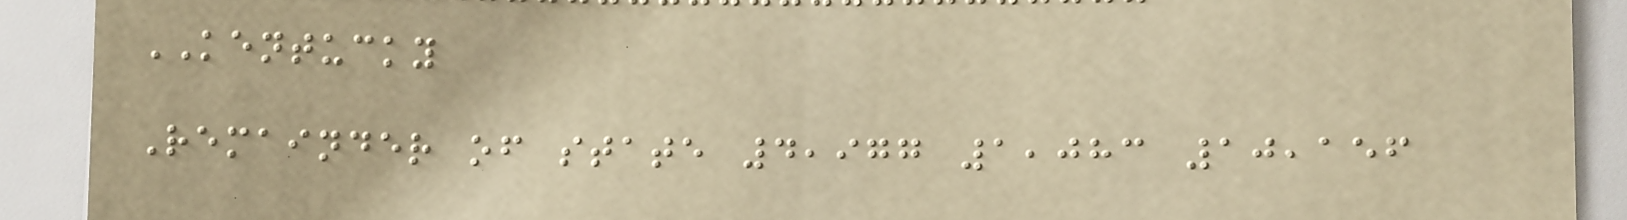KENTUCKY
Remainder of state 4,977 1,083 10,156
